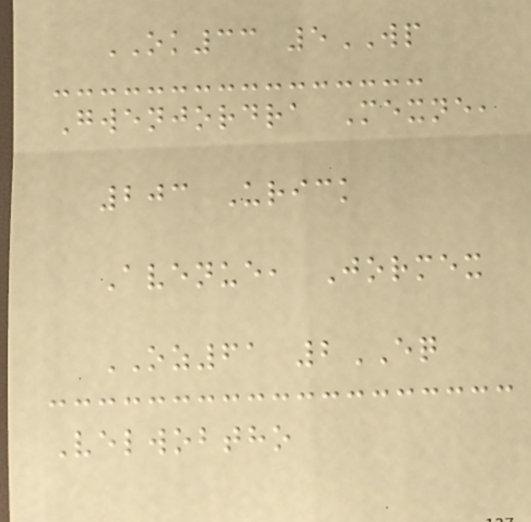OK33 5WP
Gwenjordra Mexne,
203 Urick
Avenue, Jormex
OZ61 2EQ
Velwobtho
